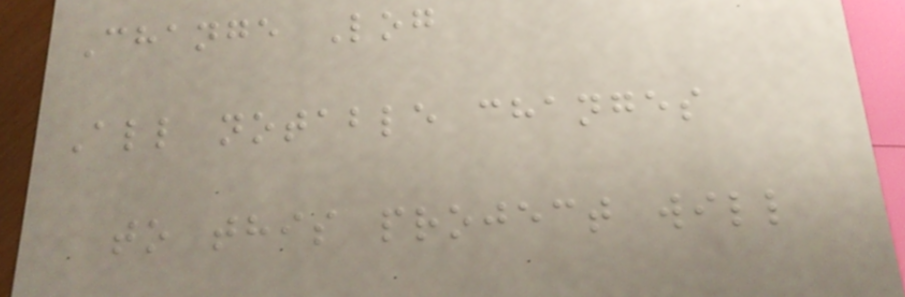Change Log
All notable changes
to this project will
